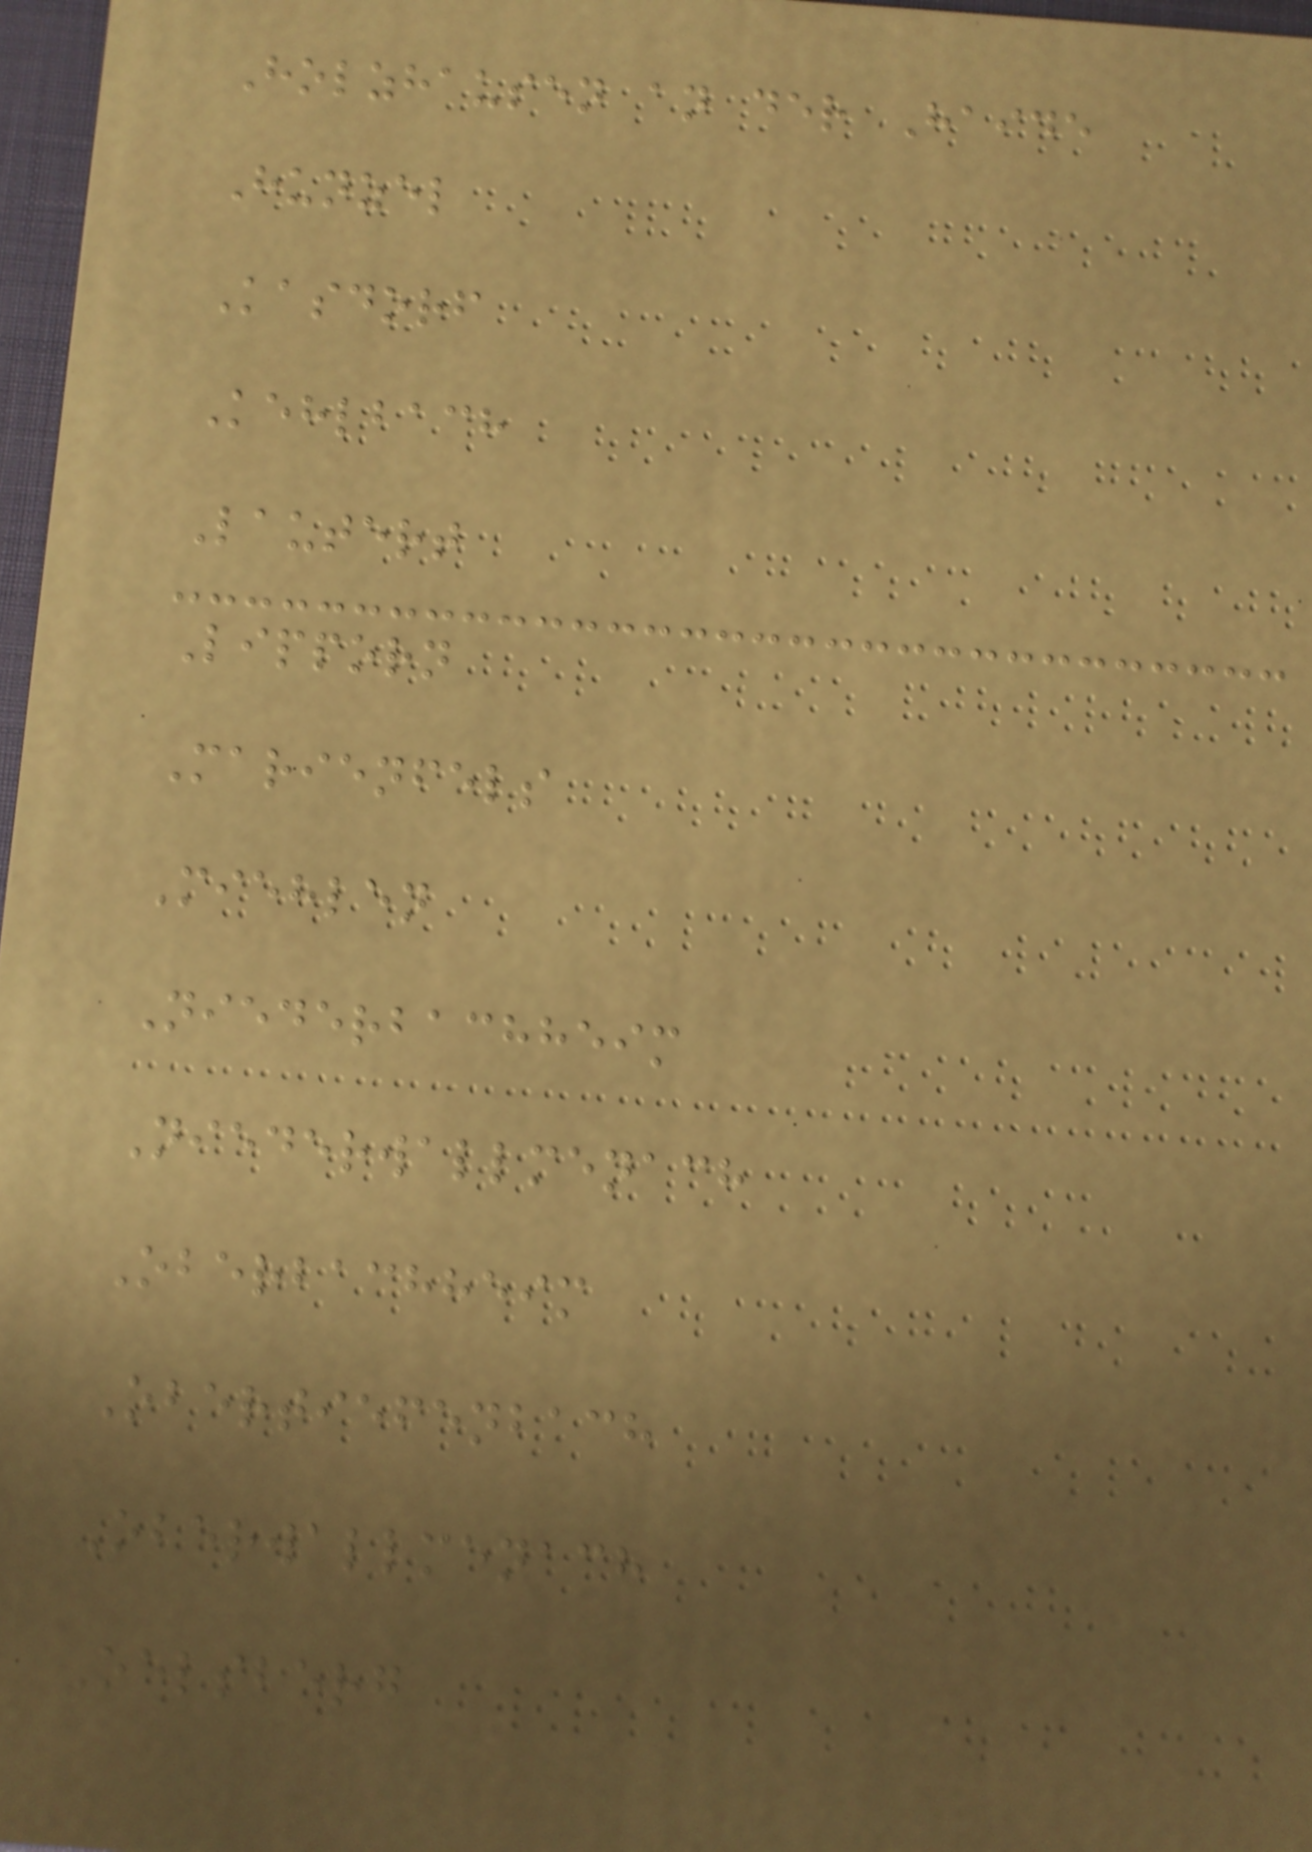Holzhausen an der Haide
Hunzel
Kasdorf
Kehlbach
Lautert
Lipporn
Marienfels
Miehlen
Niederbachheim
Niederwallmenach
Oberbachheim
Obertiefenbach
Oberwallmenach
Oelsberg
